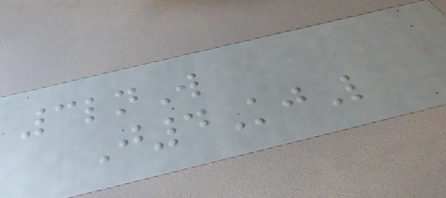3lnW
J4KjL
